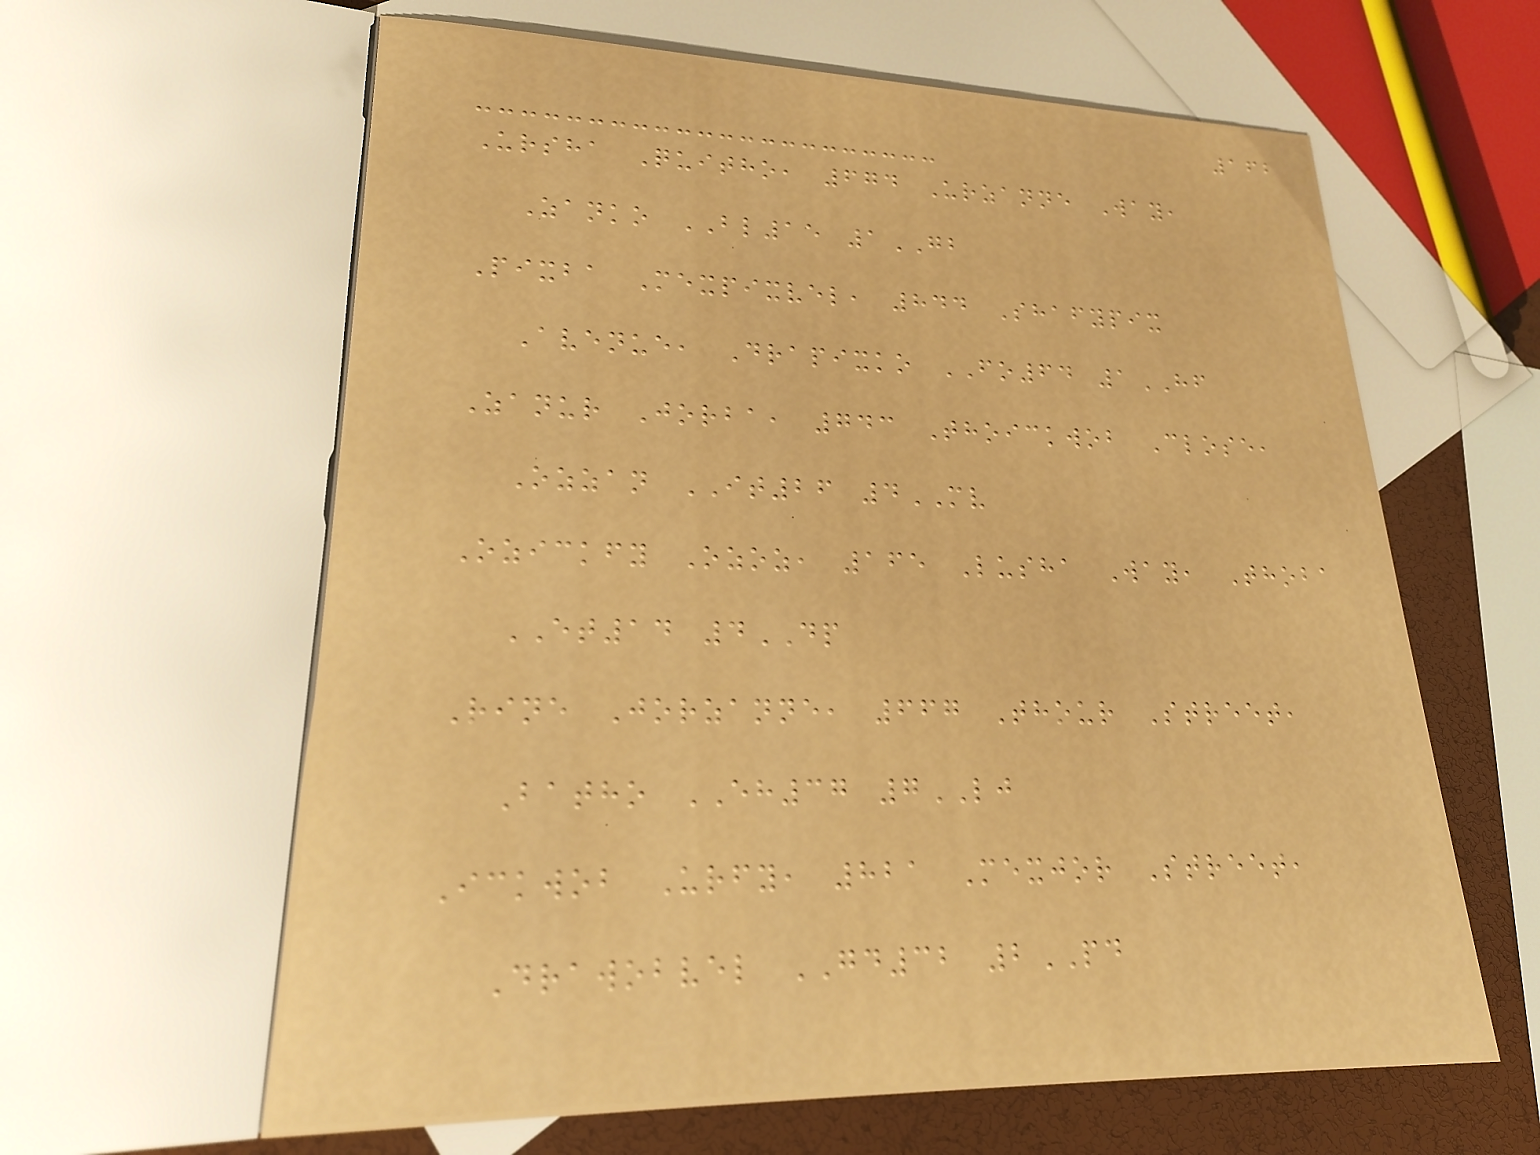162
Ursha Quitho, 674 Urzanne Way,
Zanko BL15 1GB
Pixba Mexpixvel, 844 Shafypix
Avenue, Drapixko FO64 1HF
Zanur Jorba, 743 Thoickwob Close,
Ozzan IT26 4MV
Ozickfy Ozoz, 165 Lusha Way, Thoba
ET14 4DP
Rine Jorzanne, 667 Thour Street,
Batho EH37 7LJ
Ickwob Urfy, 821 Mexjor Street,
Drawobvel GD32 2PD
